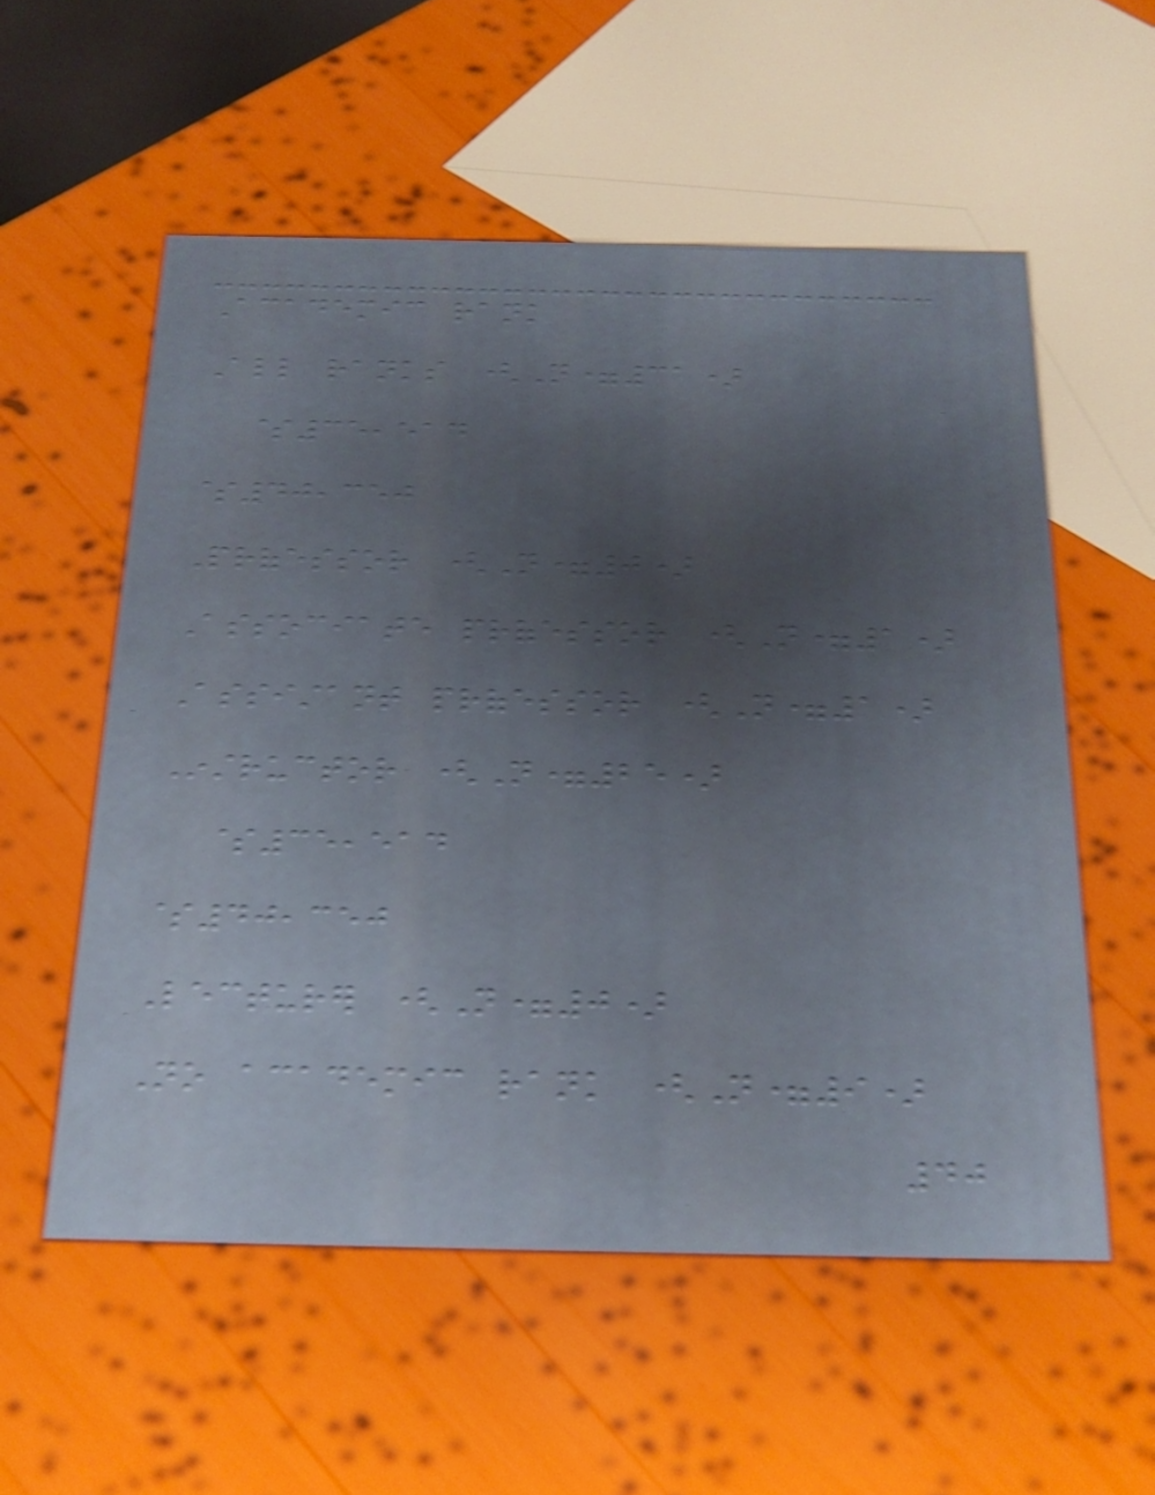Academic rank
All ranks (N=31)
$35,514
$40,350
Professor (N=0)
Associate professor (N=1)
Assistant professor (N=1)
Instructor (N=25)
$35,514
$40,350
Lecturer (N=0)
No academic rank (N=9)
40
